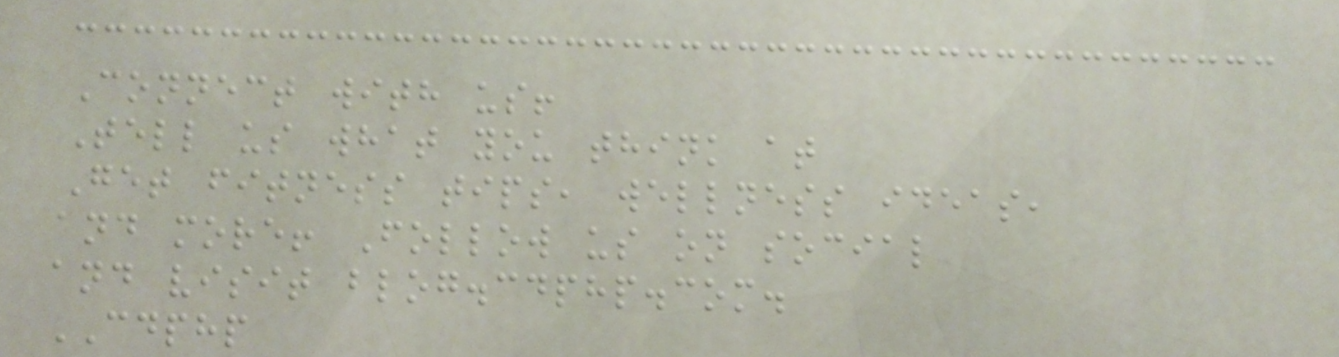Connect with us!
Tell us what you think at
Get fitness tips, wellness ideas,
and more! Follow us on social
and visit blog.cdphp.com.
CDPHP
